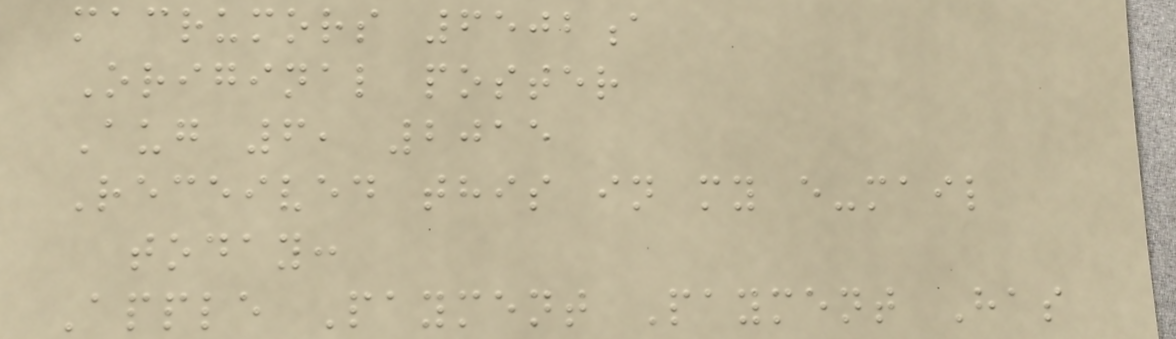macrumors 6502a
Original poster
Aug 6, 2015
Received this in my e-mail
today:
Apple Payment Payment Has
